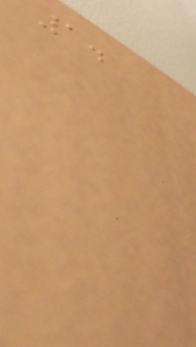1.
